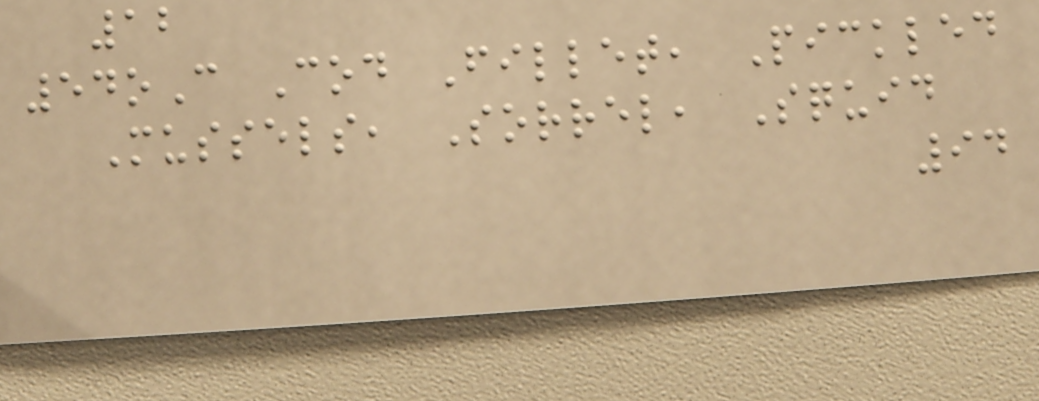12
54oC Cod Fillet, Pickled
Mussels, Sorrel, Squid
94
